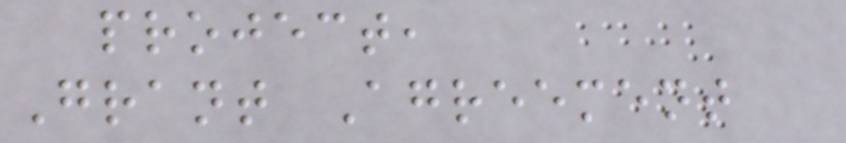project,
Grant Agreement
